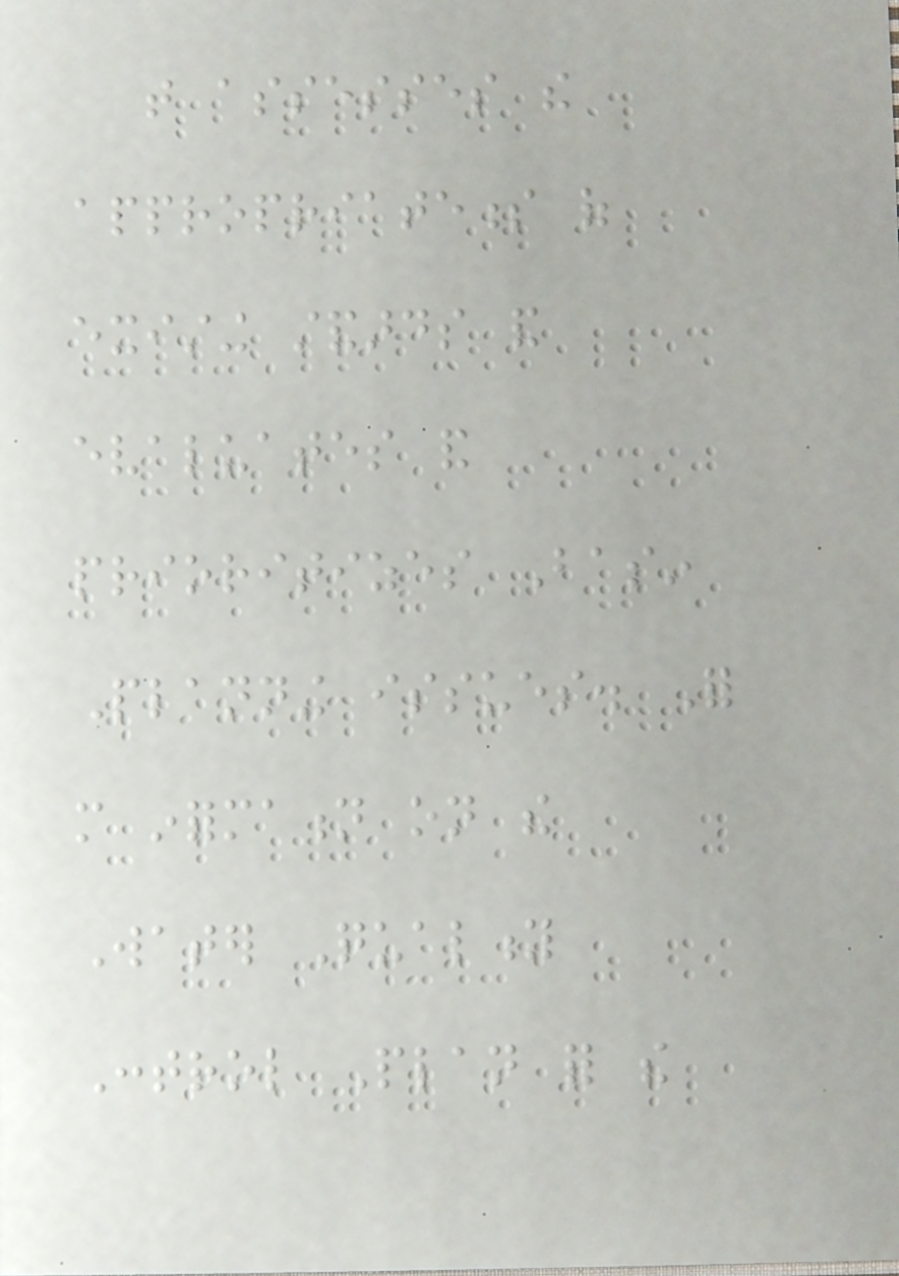that assesses the
appropriateness of
existing standards and
evaluates and
prioritizes Basin
Planning issues. For
more information on the
Water Quality
Control Plan for the
